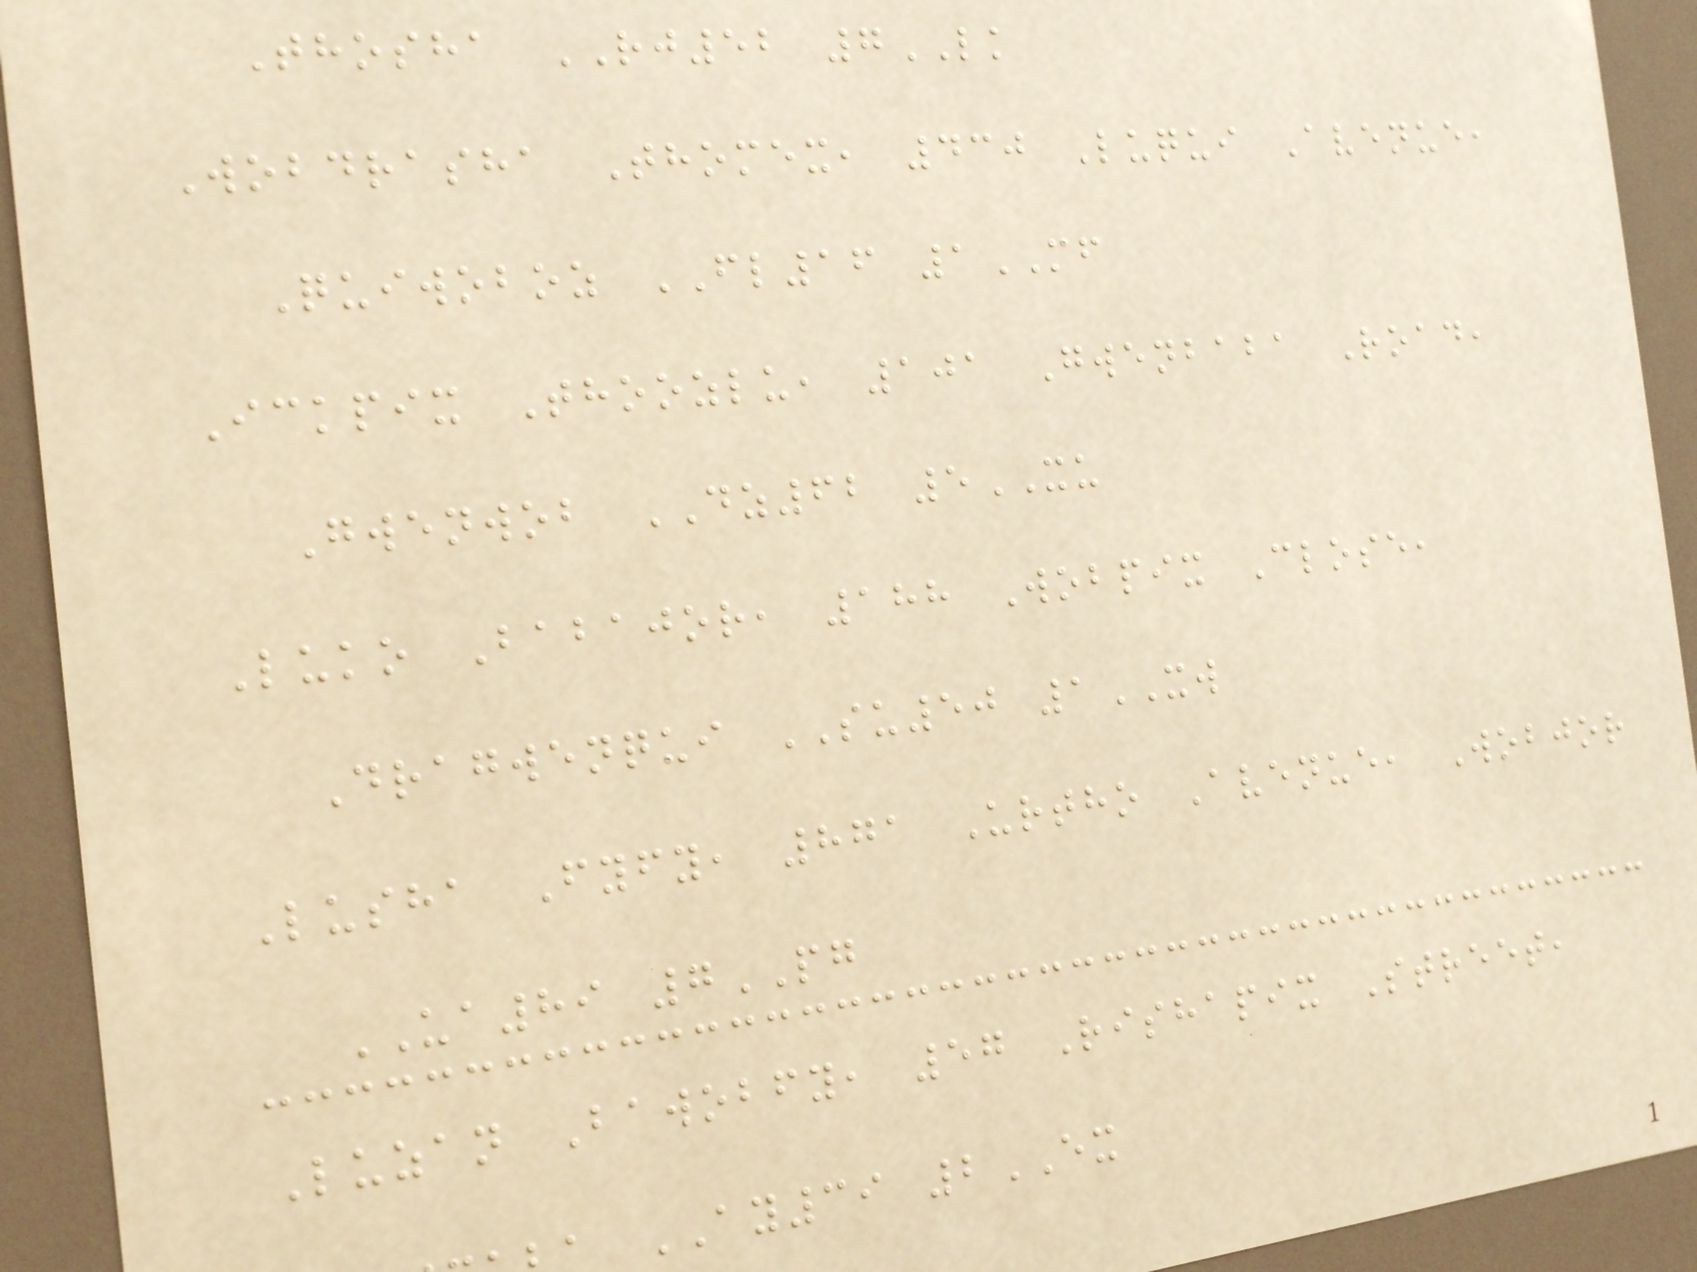Thosha RJ52 7LK
Wobdrasha Thomex, 430 Luqui Avenue,
Quiwoboz FL16 1MF
Ickpix Thoozlu, 101 Gwenbaba Road,
Gwenwob DZ62 5XU
Luko Babajor, 188 Wobpix Close,
Dragwenqui SU50 1XW
Lusha Fyfy, 871 Urtho Avenue, Wobjor
UA89 7PG
Luzan Bawobfy, 57 Rishapix Street,
AY39 2EX
